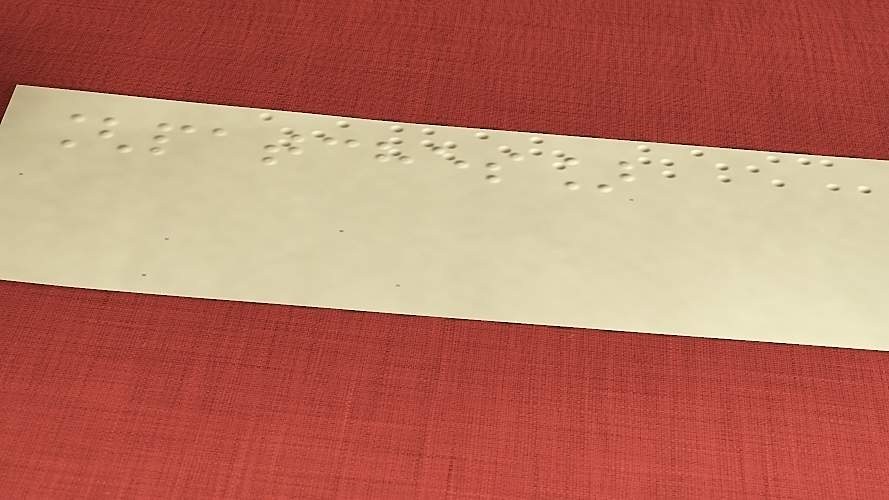[patches]
